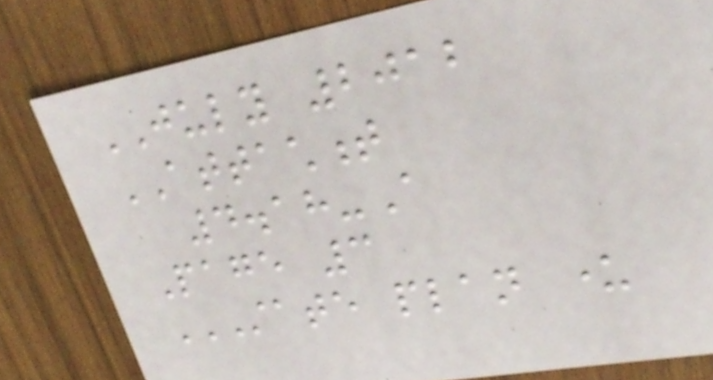JULY 2012
ATTACHMENT
4.18-A
Page 3
STATE PLAN UNDER
